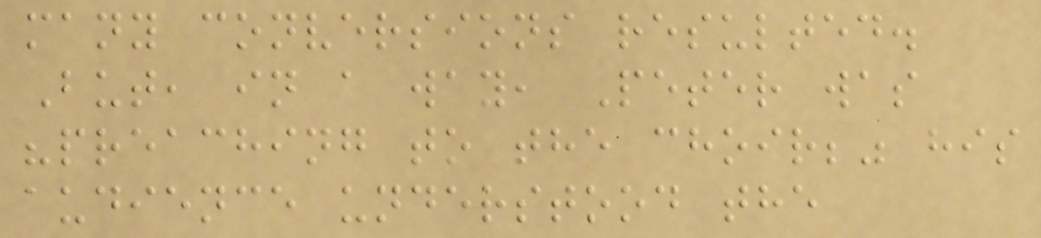many conversions resulted.
But, in a way, Peter was
"preaching to the choir;" his
audience understood the
